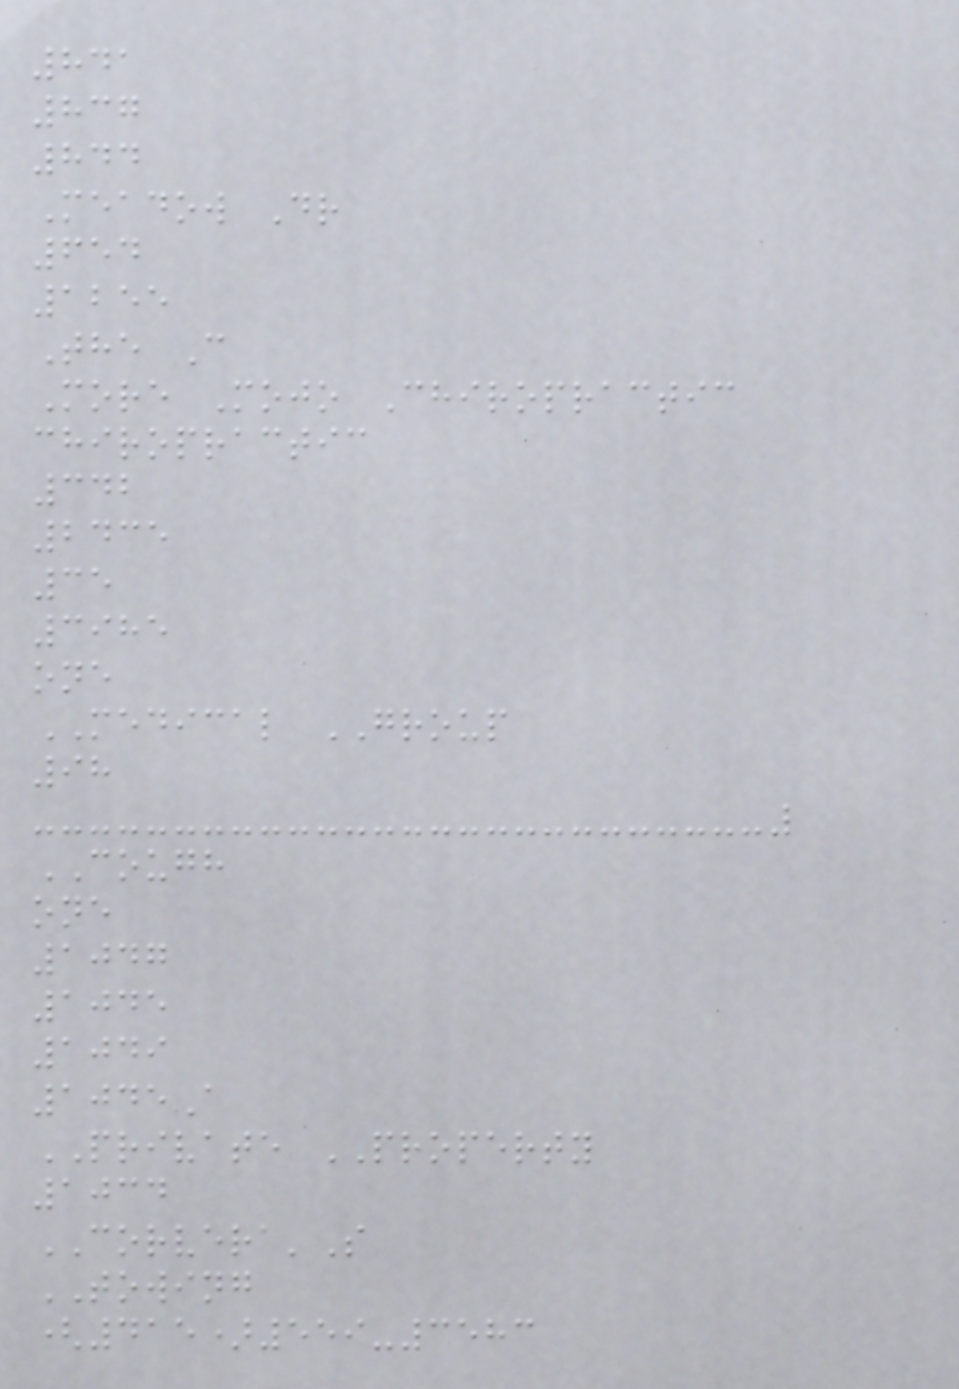841
837
844
Meadow Dr
654
1255
The C
More Mojo Chiropractic
chiropractic
342
2435
35
3985
one
MEDICAL GROUP
98
COUGH
one
1047
1045
1049
1045A
PRIVATE PROPERTY
1034
CORVERA'S
TOWING
(415)559-3583
